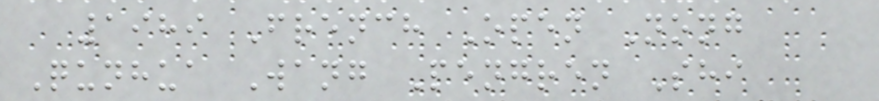1989 French Open Nong
Qunhua Wang Pengren Shi
